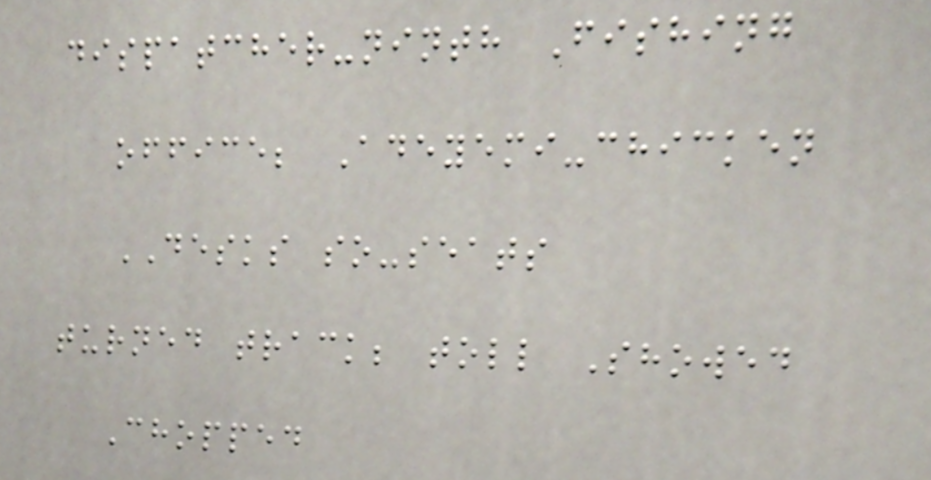dispatcher-ninth Fishing
office; Adeyemi-chicken
DESKS so-seats
turned track; toll Showed
Chopped
